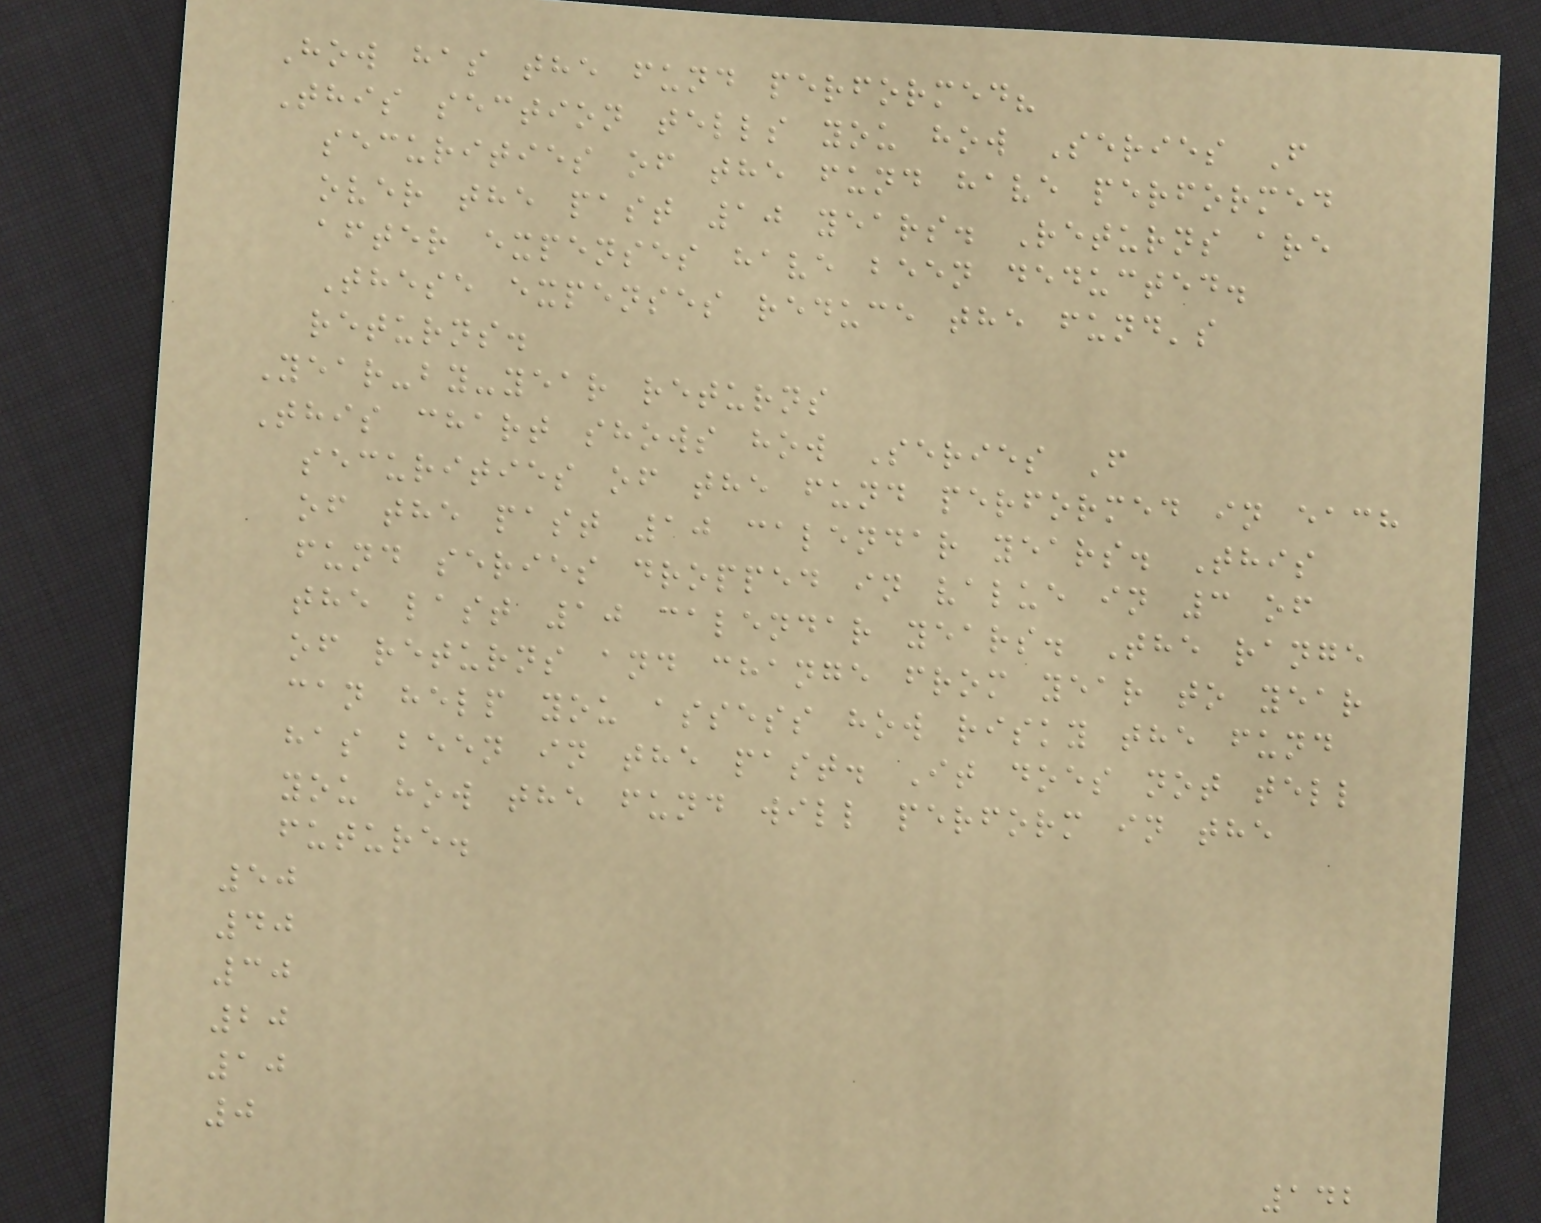How has the fund performed?
This section tells you how Series F
securities of the fund have performed
over the past 10 years. Returns are
after expenses have been deducted.
These expenses reduce the fund's
returns.
Year-by-year returns
This chart shows how Series F
securities of the fund performed in each
of the past 10 calendar years. This
fund series dropped in value in 3 of
the last 10 calendar years. The range
of returns and change from year to year
can help you assess how risky the fund
has been in the past. It does not tell
you how the fund will perform in the
future.
50
40
30
20
10
0
142
